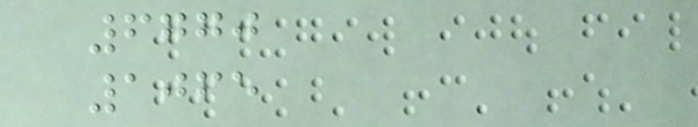6770
1065
